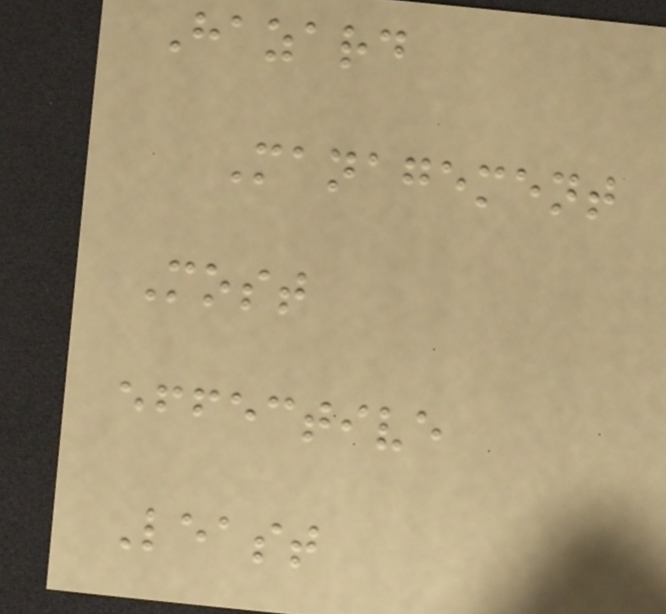Hazard
Management
Most
effective
Least
